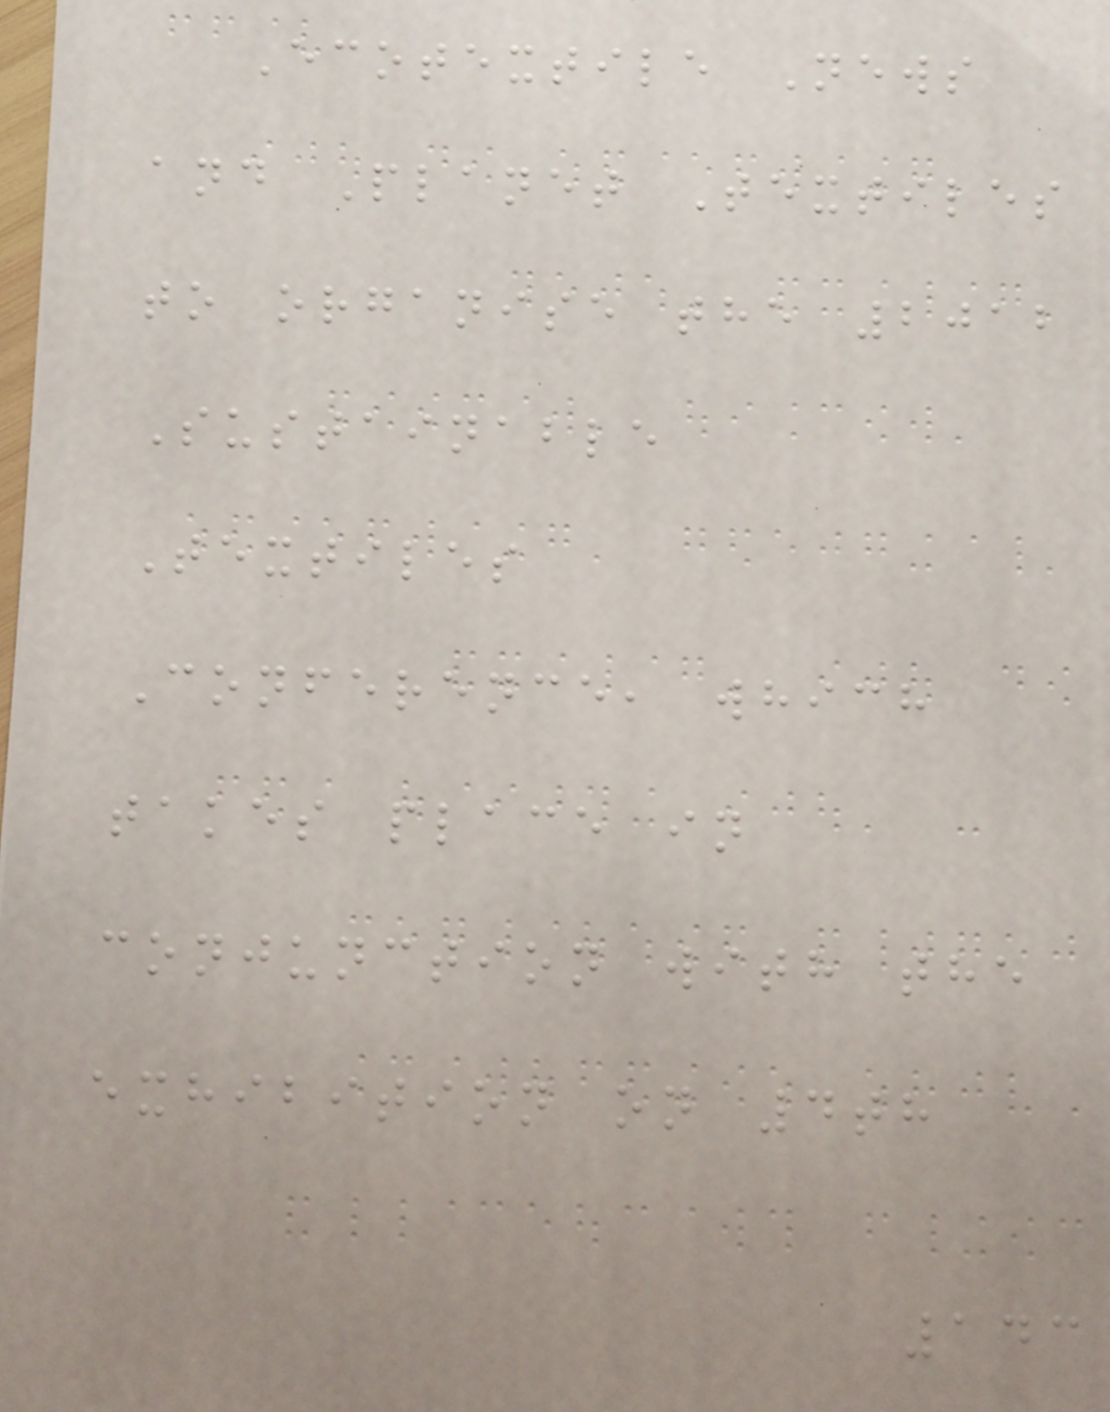Ecotextile News
and Planet Textiles
to organise the 2012
Sustainable
Textiles
Conference, which
takes place in
conjunction with the
exhibition on 4th
143
